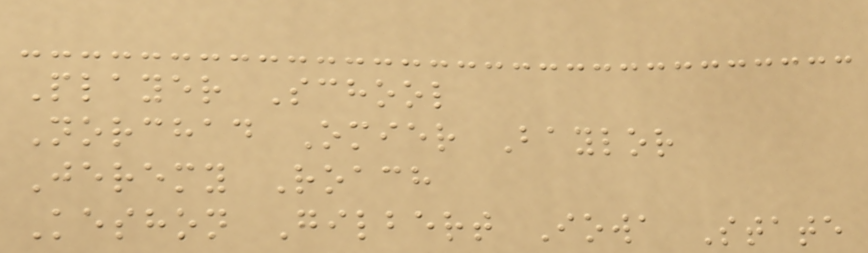Player School
Norchad Omier Baylor
Jeremy Roach
Keshon Gilbert Iowa State
